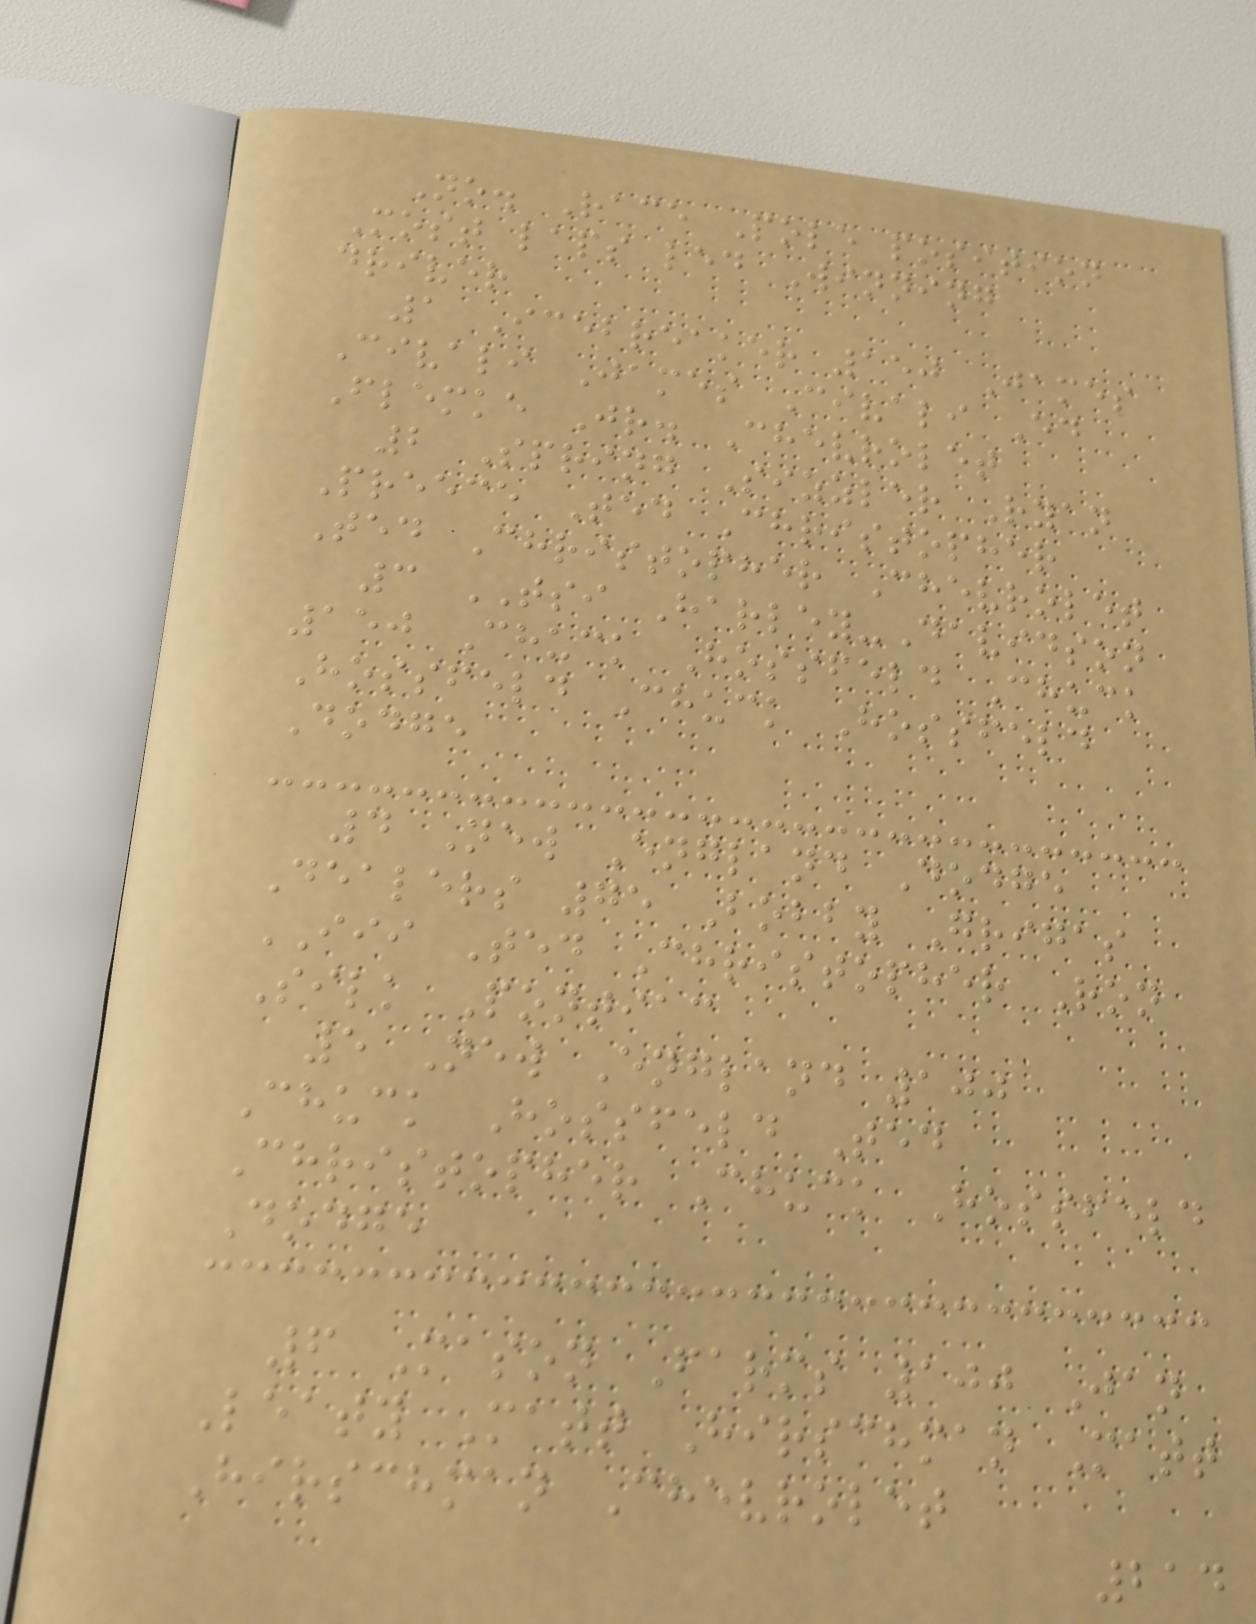No. Race Pole position
Most laps led Winning
driver
1 Icebreaker 150 James
Civali James Civali Ed
Flemke Jr. Chevrolet
2 Spring Sizzler Ryan
Preece Ted Christopher
Ted Christopher Chevrolet
3 TSI Harley-Davidson
150 Chuck Hossfeld Chuck
Hossfeld Chuck Hossfeld
Dodge
4 New England Dodge
Dealers 75 Bobby Grigas
III Ted Christopher Ron
Silk Pontiac
5 New England 100
Chuck Hossfeld Ted
Christopher Chuck Hossfeld
Dodge
6 Mason Farms 100 Jan
Leaty Matt Hirschman Matt
Hirschman Chevrolet
214
